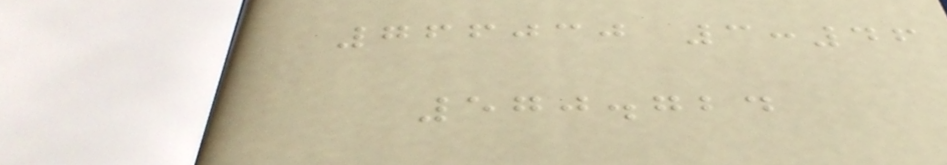766030 3:46
570.724
